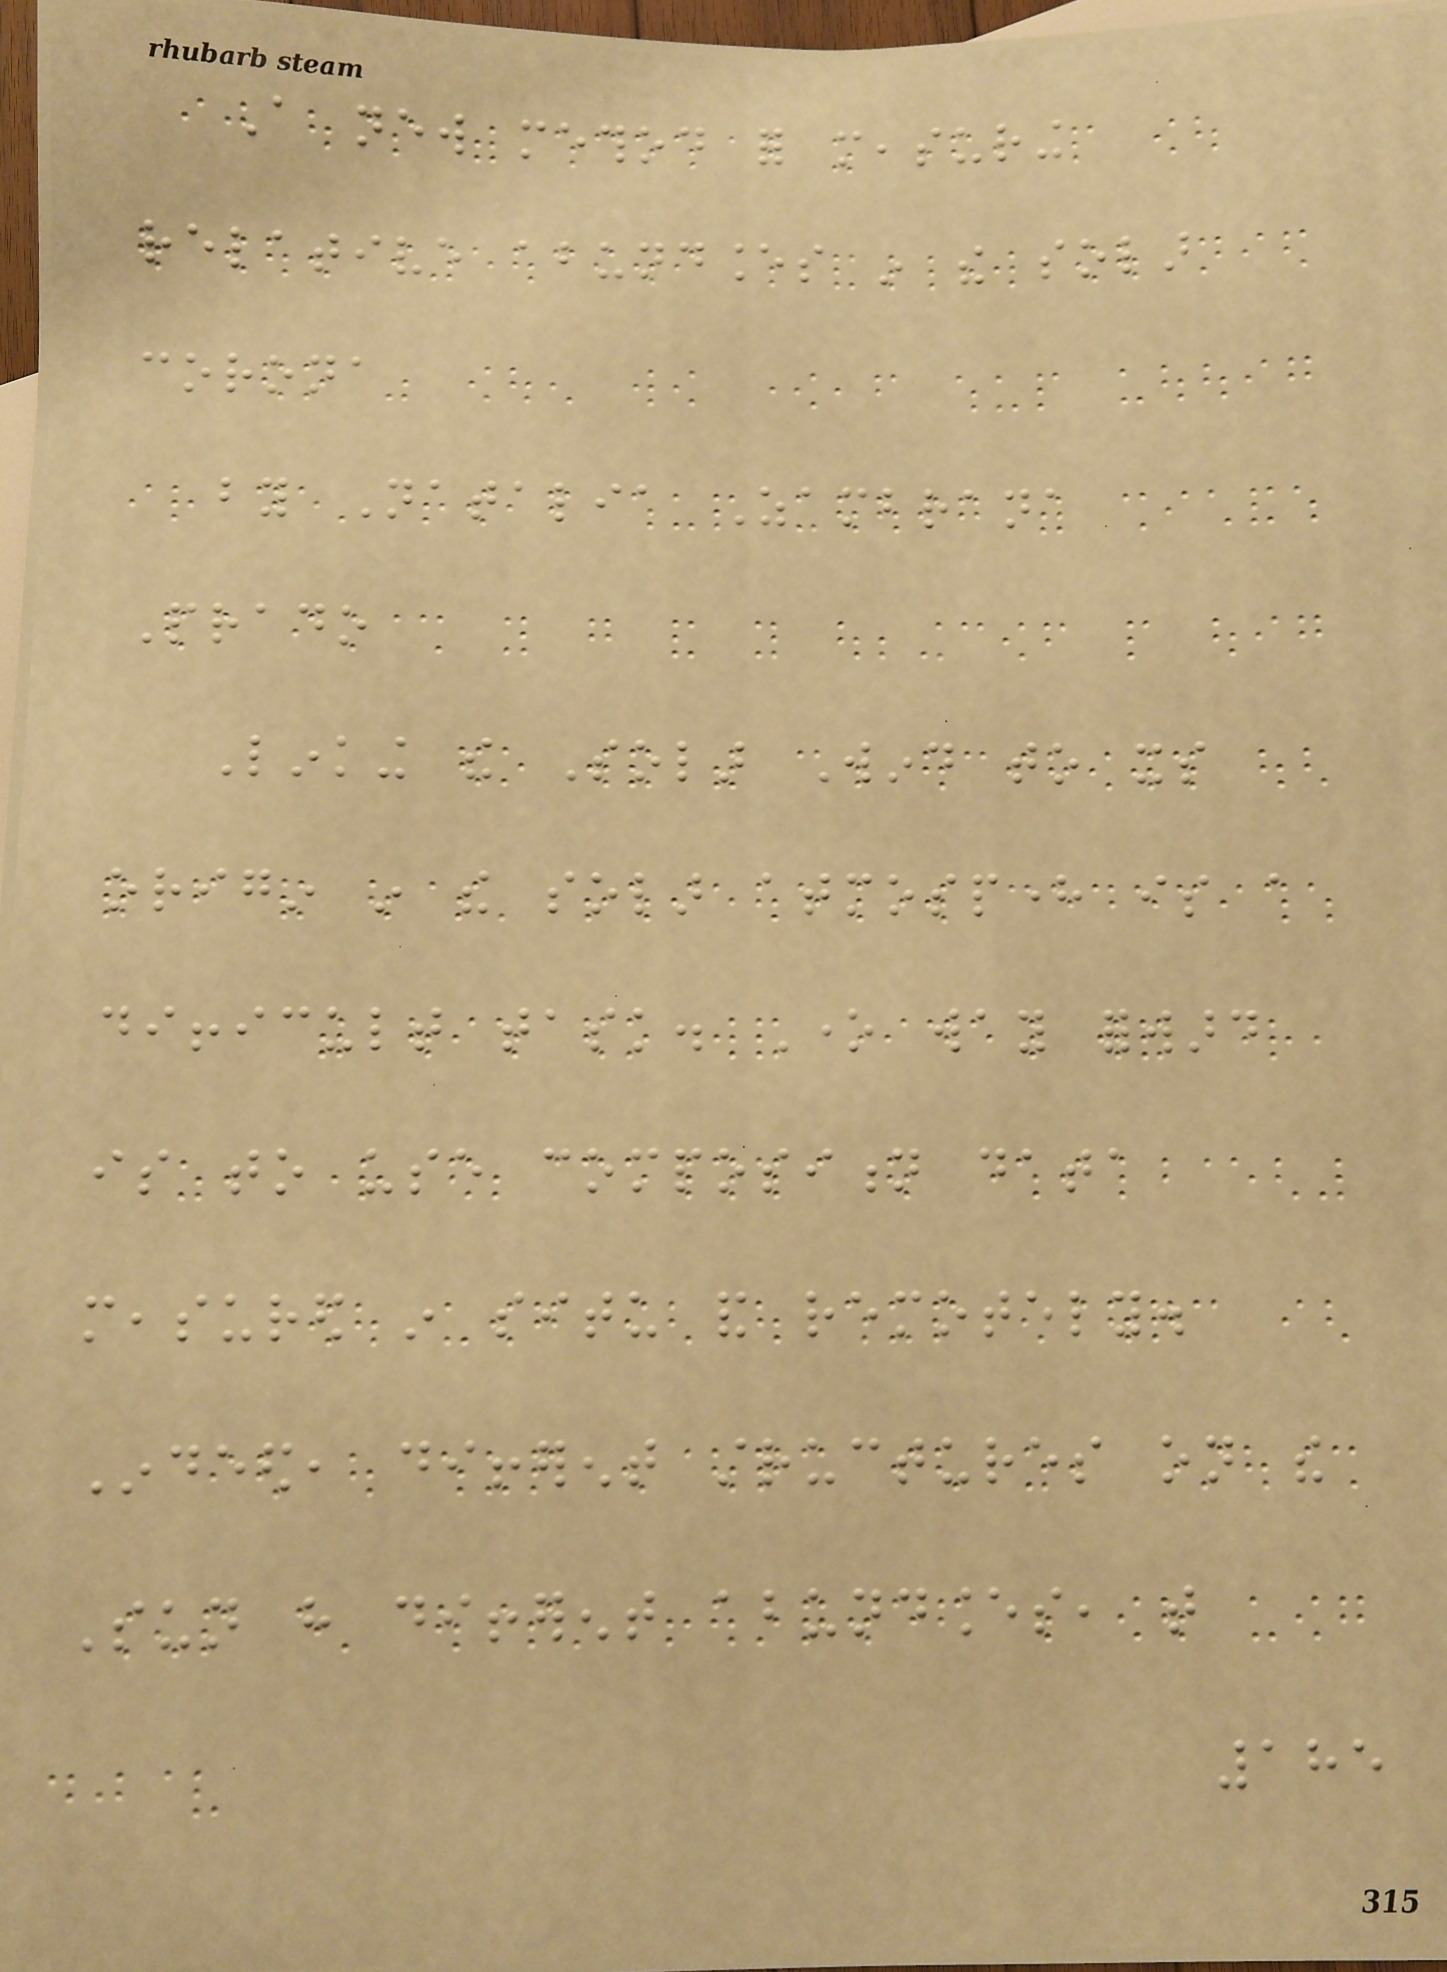A new method for measuring
relative abundances in the solar
corona
by Natalia Zambrana
Prado
Linking the Solar Wind to its
origin in the solar atmosphere is a
difficult task. One way forward
is to use composition data
measured in situ and remotely.
Indeed, different structures on the
Sun have different abundances, that
185
